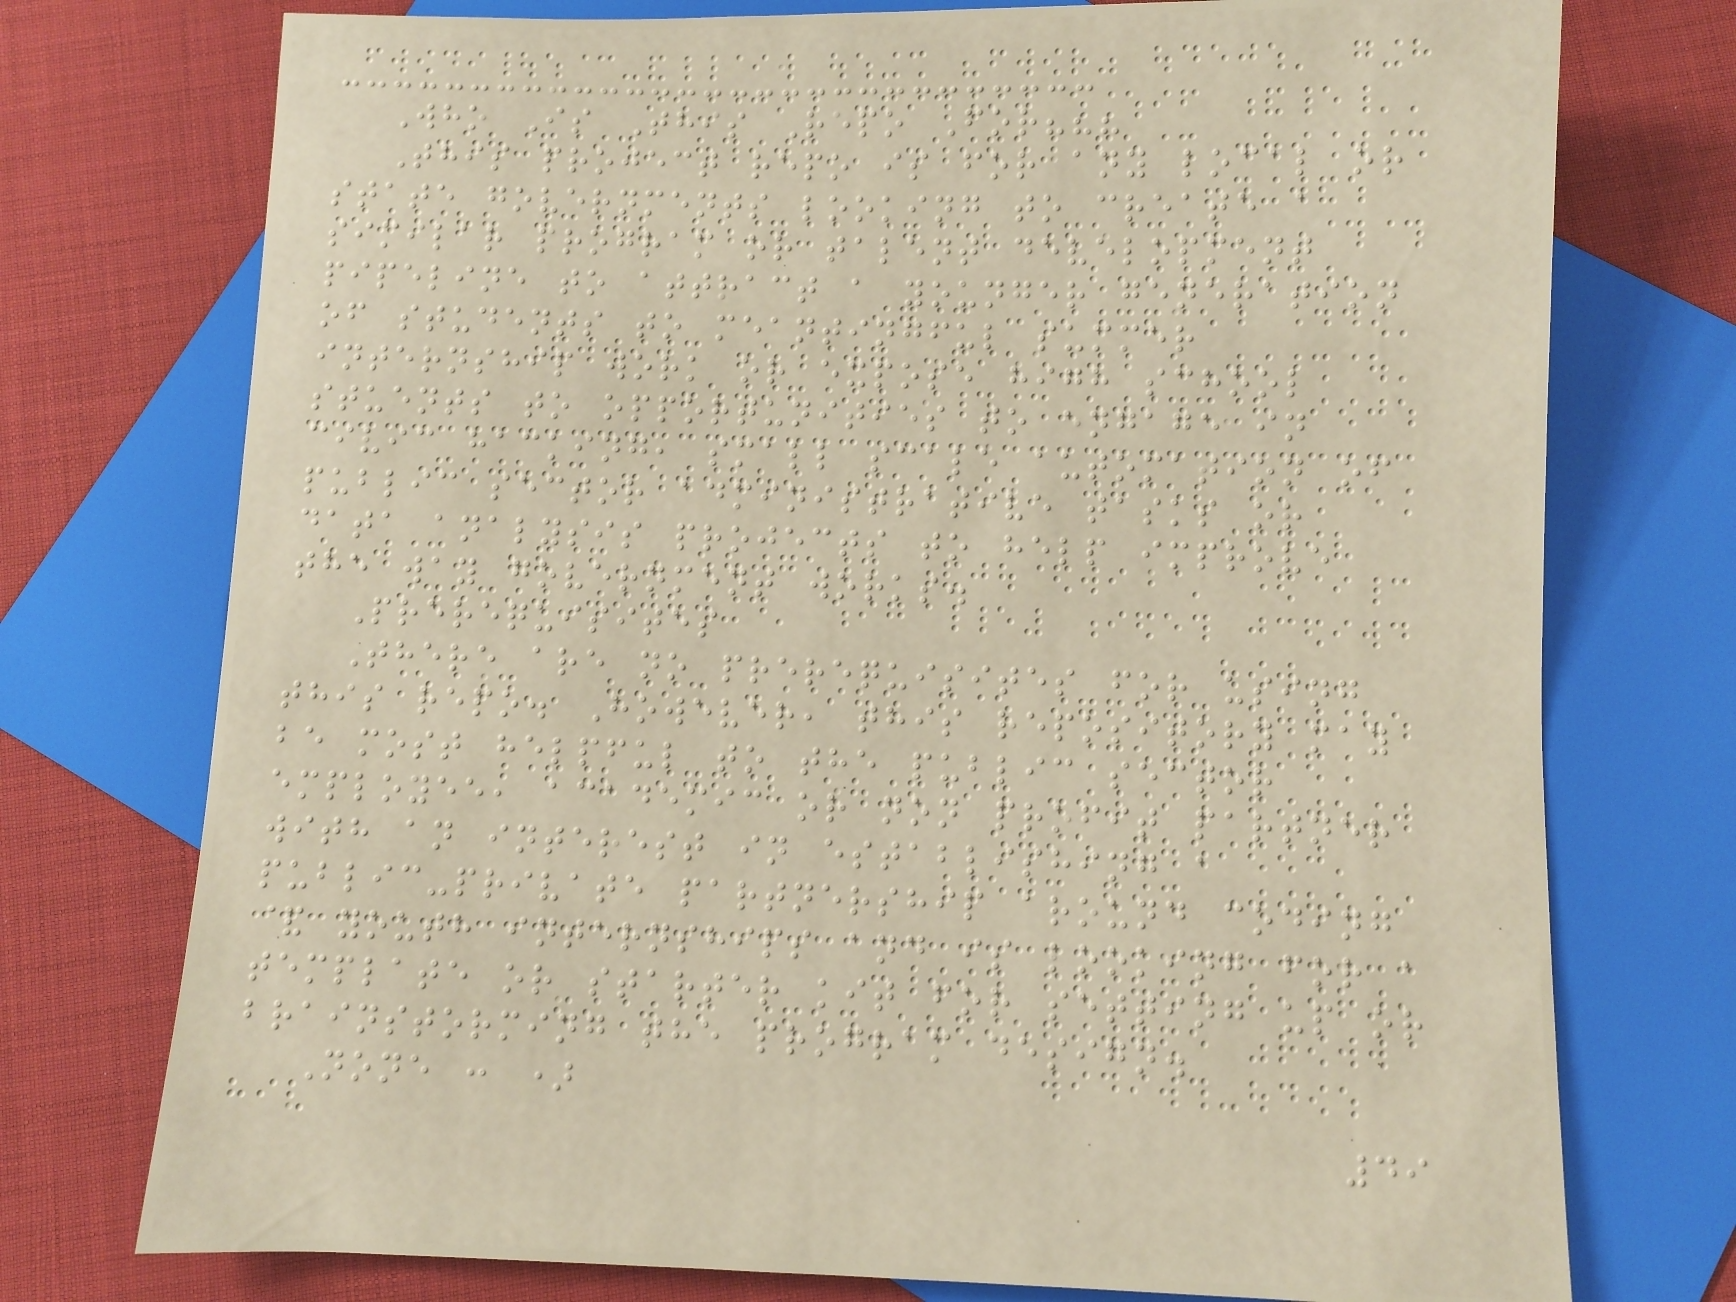Who Is This Repo For???
This project repo is for any local or
state governments looking to create a
similar program or talent development
pipeline to attract a younger generation
of students to meantingful summer
internship work or expose high school
stuents to opportunities to engage in
civic hacking, small scale automation of
public sector administrative tasks or
data analysis projects to help improve
the way government works.
Prerequisites
There are no prerequisites for using
this repo. However, this repository may
be most helpful to the public sector
employee, academic or non profit partner
with an interest in establishing a
public-private partnership around coding
& youth internships and is looking for a
template or starter kit for setting up or
brainstorming the program design.
None : )
49
